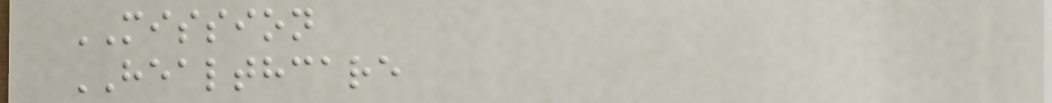MISSION
HEALTHCARE
